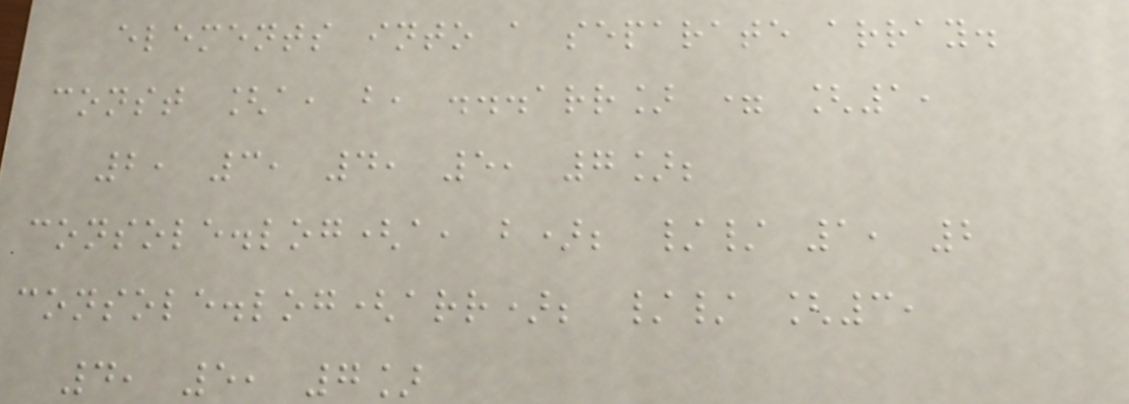elements into a separate array.
const [a, b, ...arr] = [1,
2, 3, 4, 5, 7];
console.log(a, b); // 1, 2
console.log(arr); // [3,
4, 5, 7]
